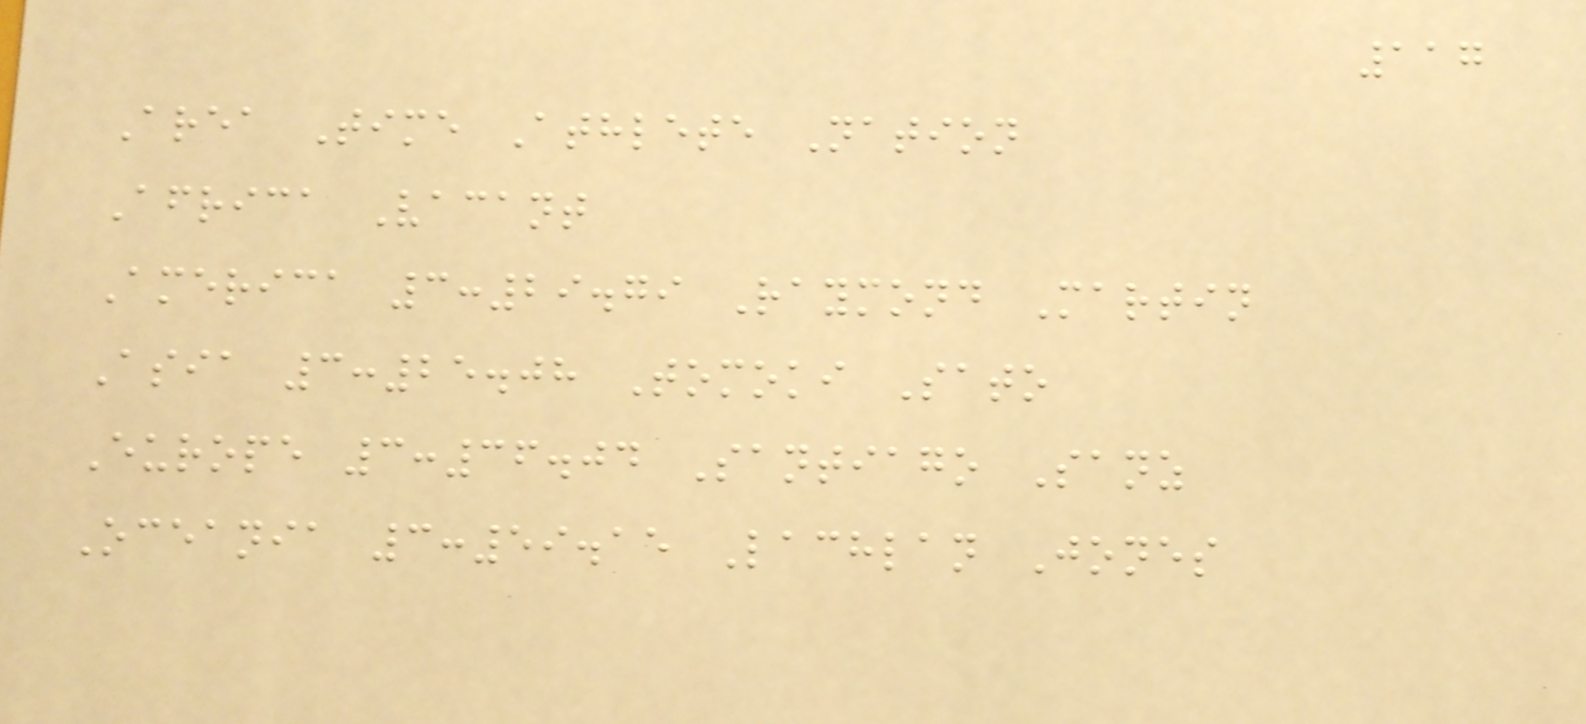117
Area Time Athlete Nation
Africa Vacant
America 3:29.79 Raymond Martin
Asia 3:25.08 Tomoki Sato
Europe 3:36.04 Santiago Sanz
Oceania 3:59.15 Lachlan Jones
